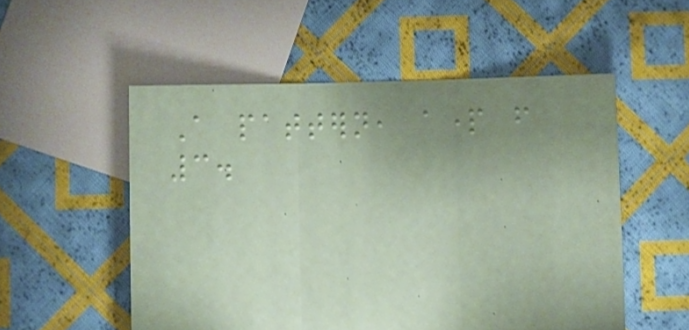A pattern, apart from
3.
